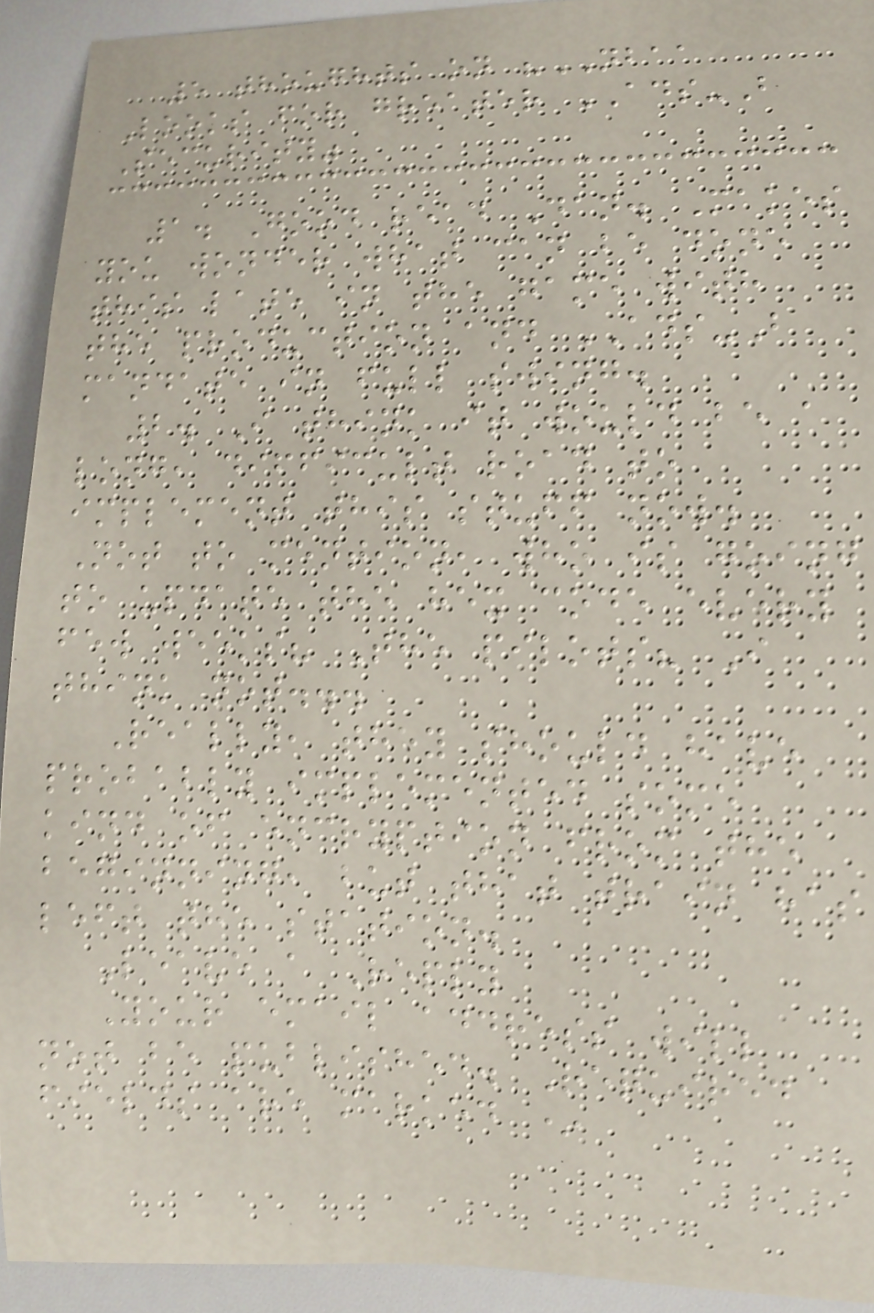5 thoughts on "NBAA
Looks for greater ADS-B
Security"
1. Good read Dan. Makes
you wonder what can be done
this late in the game with
the production and ADS-B
mandate in full swing.
2. I think it would be a
long, difficult road to
implement this stuff now.
Not to mention, who is going
to update the hex code every
few weeks? The pilots? I
think not...
Really, they should have
probably implemented some
kind of encryption from the
beginning, but that train has
left the station.
Leave a Reply
Your email address will
not be published. Required
fields are marked *
